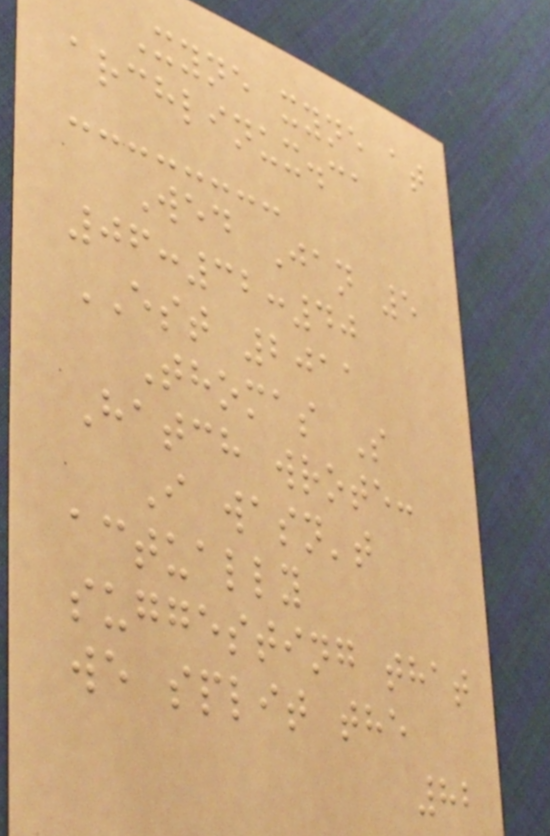Xyne xyne at
archlinux.ca
Wed Jan 5
06:32:40
EST 2011
Thomas S
Hatch wrote:
I wasn't
actually
suggesting that
we split the
82
